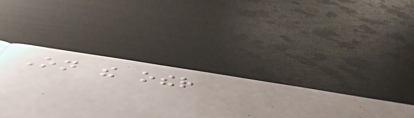On the other
